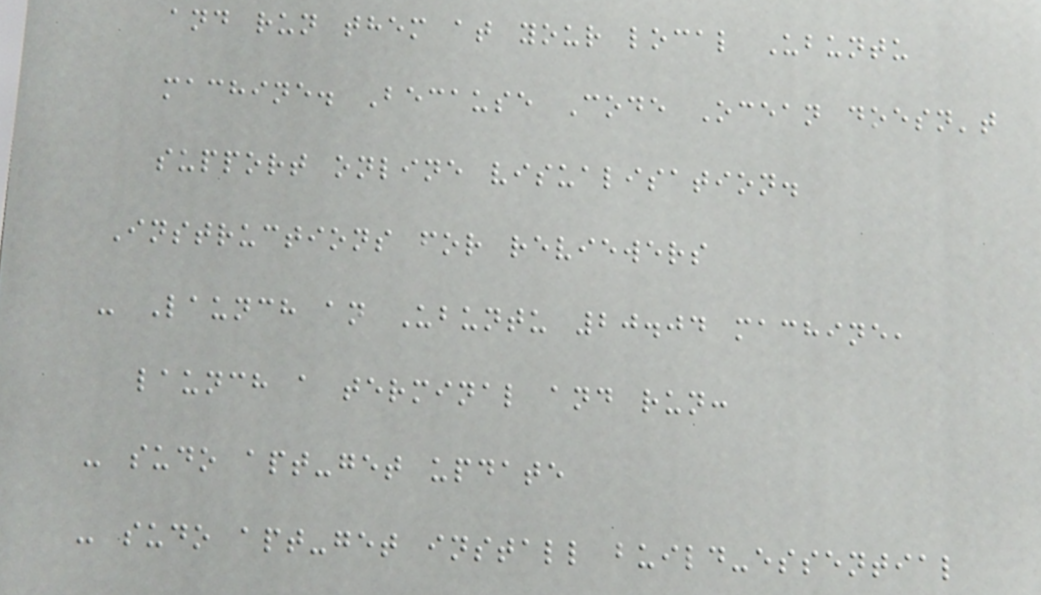and run them at your local Ubuntu
machine. Because Code Ocean doesn't
support online visualisation.
Instructions for reviewers
- Launch an Ubuntu 20.04 machine,
launch a terminal and run:
- sudo apt-get update
- sudo apt-get install build-essential
